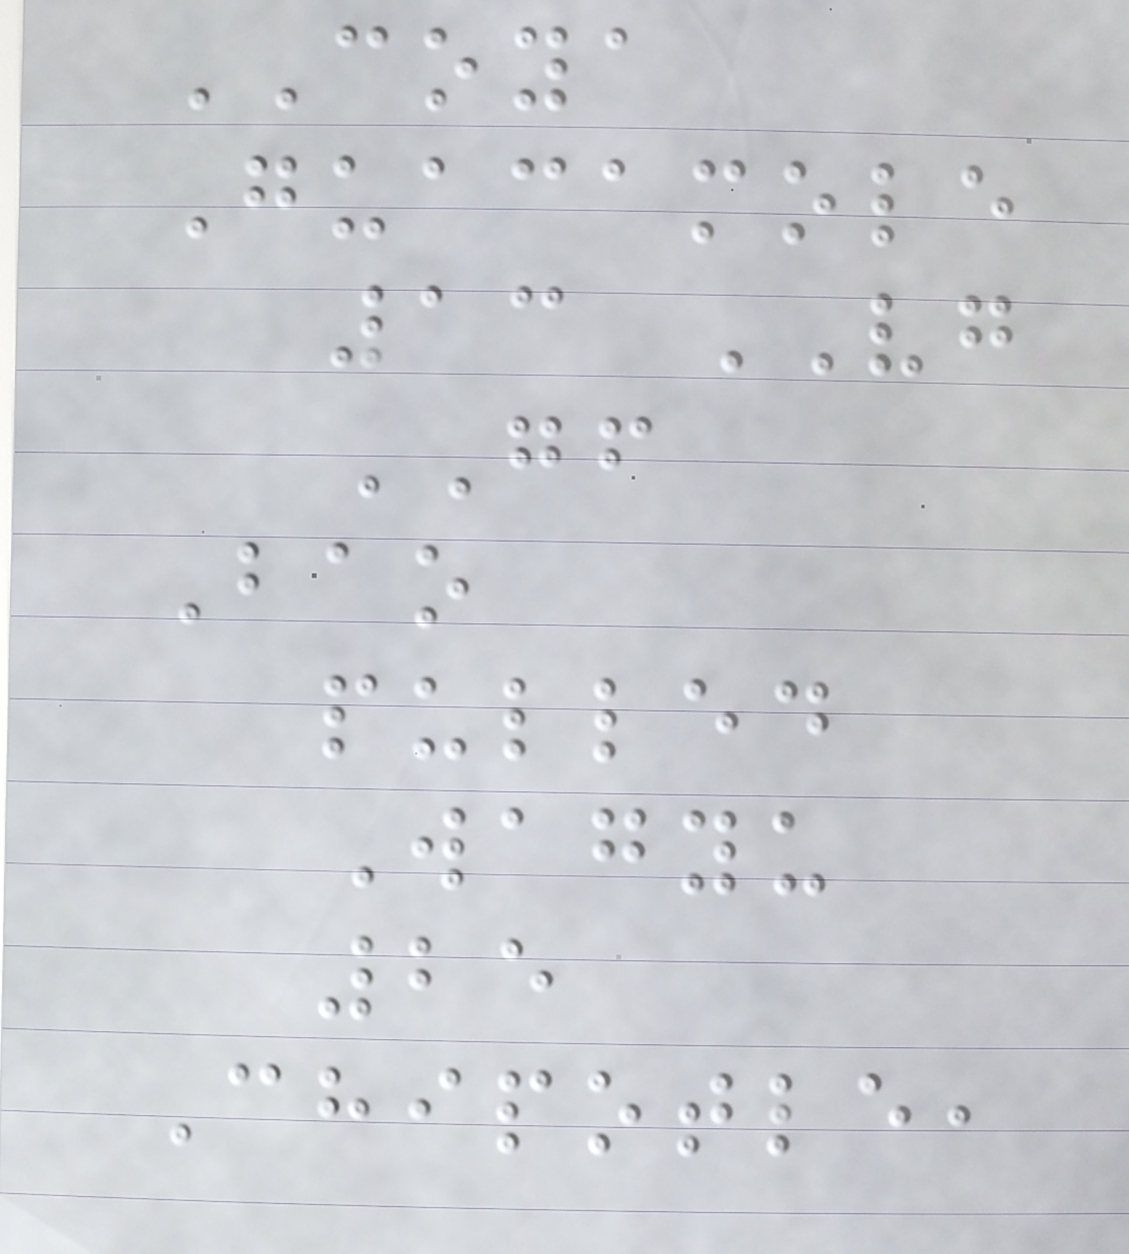COYA
Guacamole
13 VG
GF
Bao
pulled
Wagyu
25
Chipotle,
